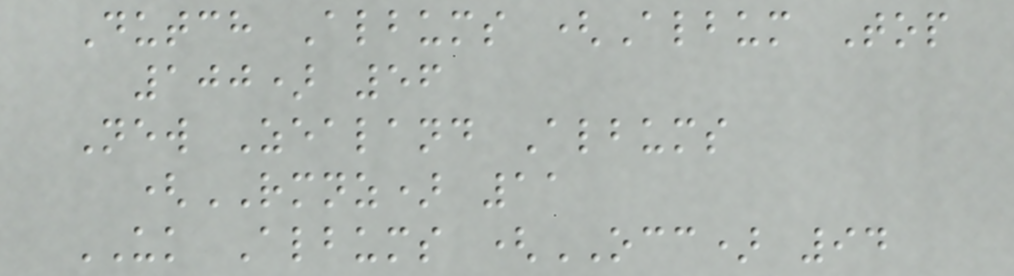Dutch Albums (Album Top
100) 56
New Zealand Albums
(RMNZ) 11
UK Albums (OCC) 94
